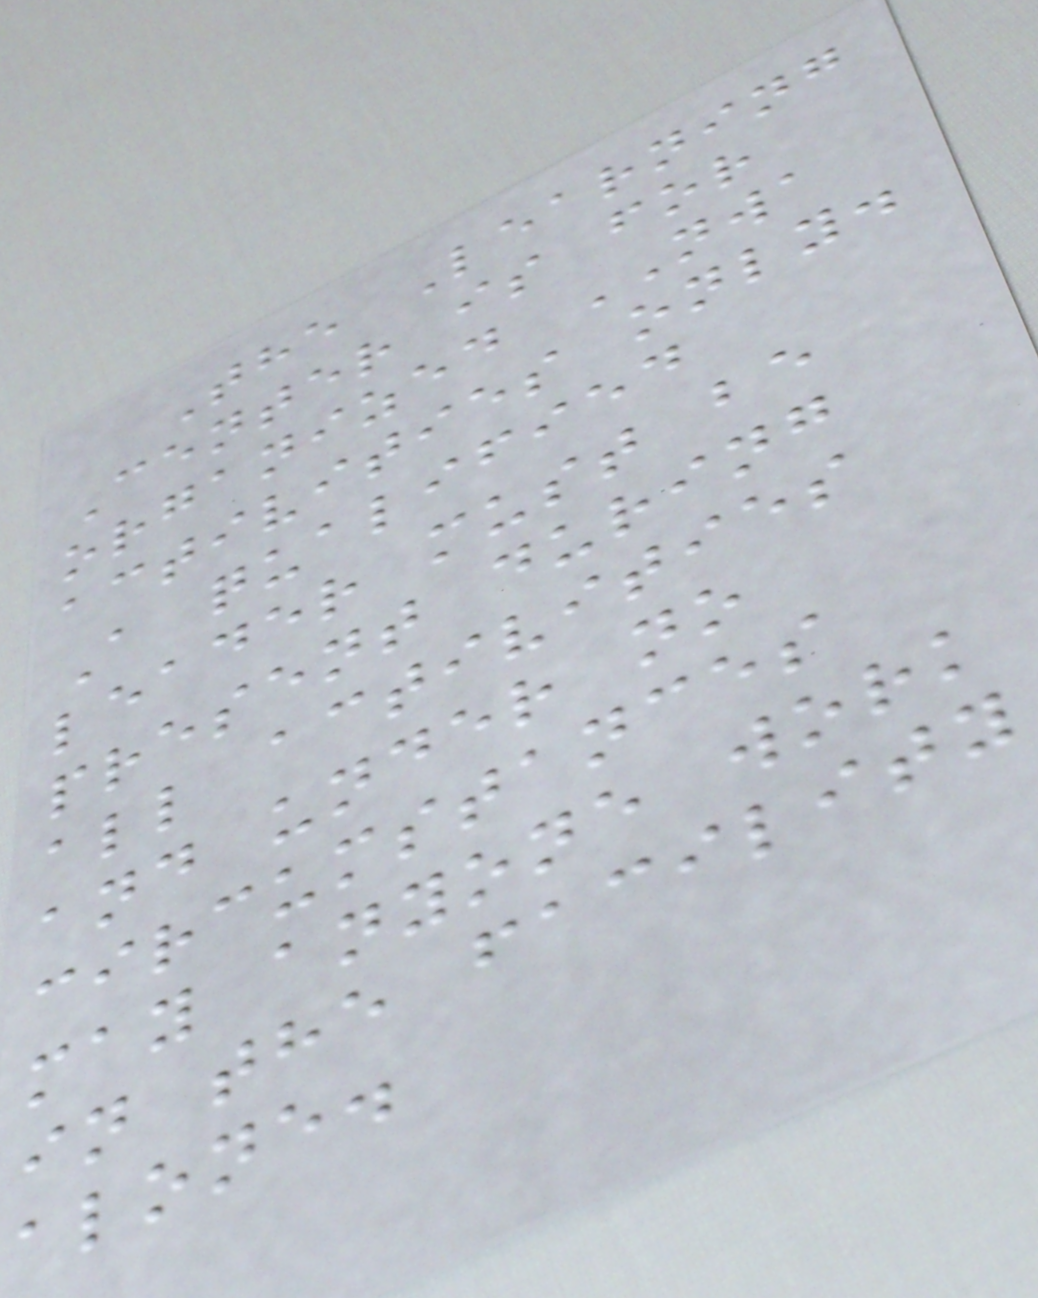The Learning
Center is for
organized NWA
activities only.
A qualified
leader must be
present during
all activities
and under no
circumstances
may anyone work
in the facility
alone.
